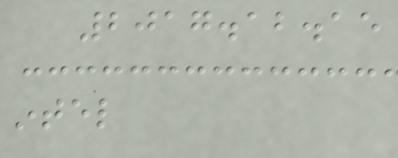2017.12.15
intel
